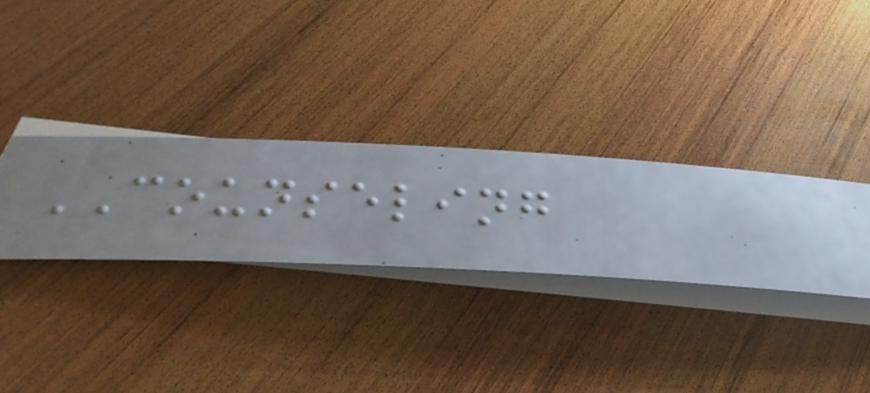COUNSELING
